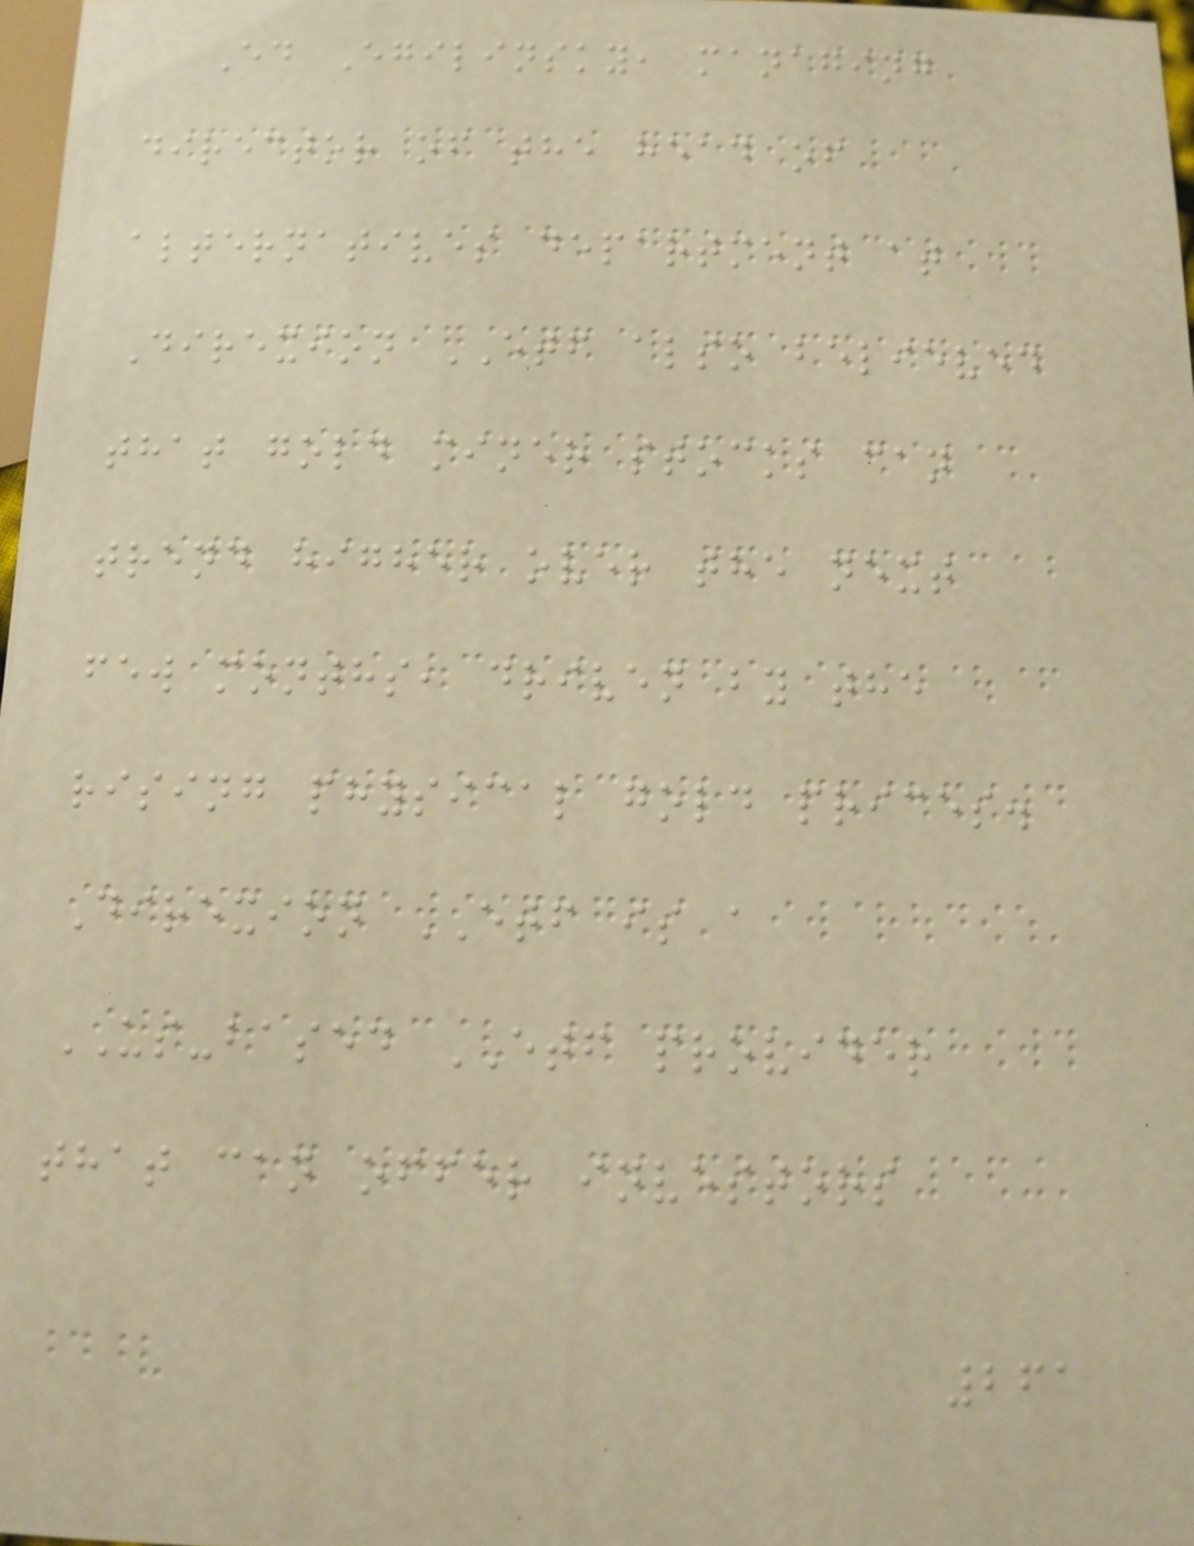Ed Egilinsky, managing
director of the head of
alternatives department at
Direxion ETF also believed
that gold miner stocks can
trend higher over the next
few months, driven by the
rising physical gold prices.
Direxion ETF is a
US-based ETF provider
that can offer investors
261
